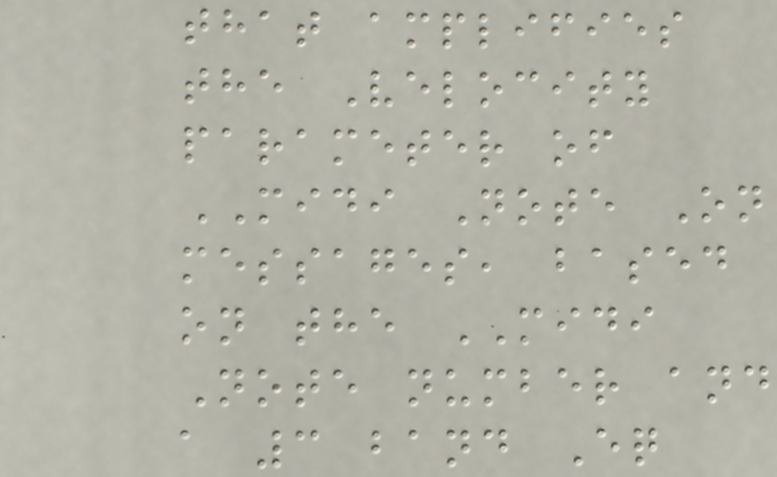that amplifies
the Velocity
parameter of
MIDI Note On
messages, based
on the MIDI
Note number and
a 3 band Eq
